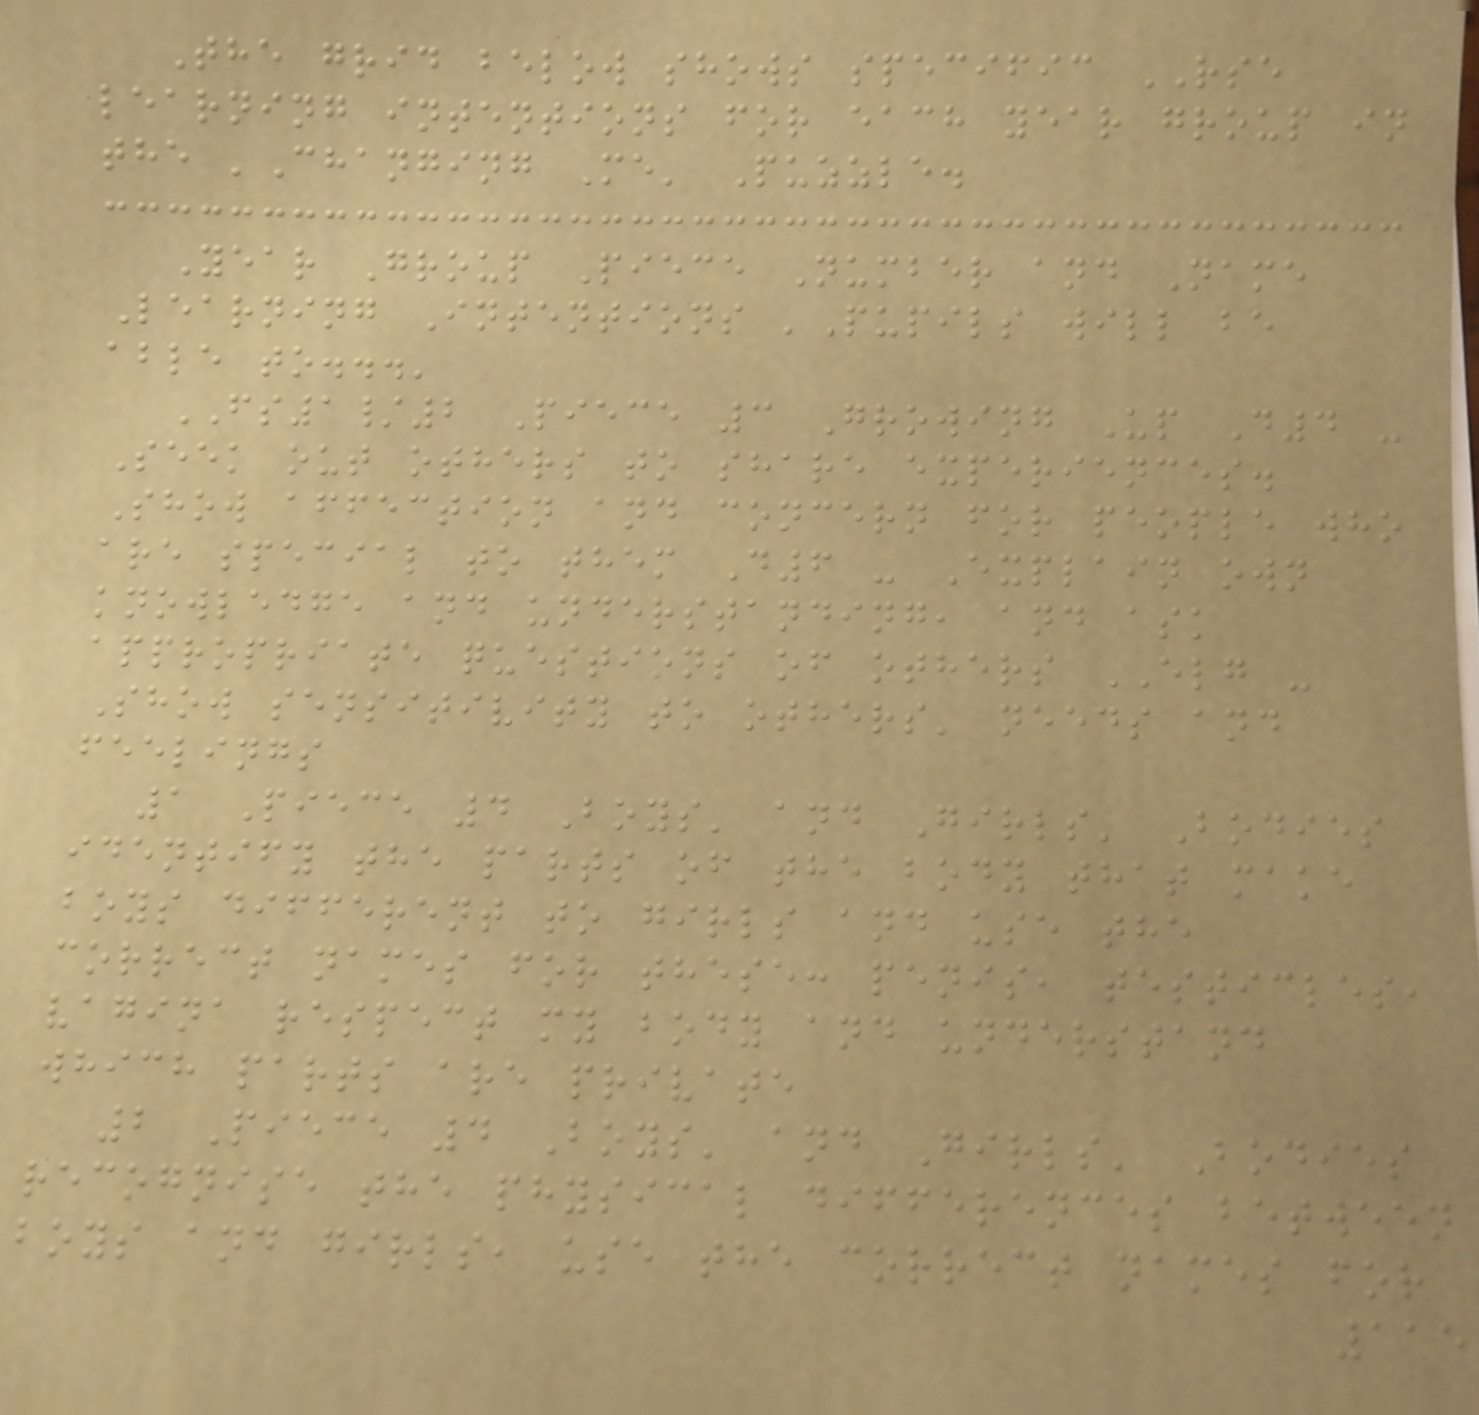The grid below shows specific RSE
learning intentions for each year group in
the 'Changing Me' Puzzle.
Year Group Piece Number and Name
Learning Intentions 'Pupils will be
able to...'
FS1/2 Piece 3 Growing Up D4 -
Seek out others to share experiences.
Show affection and concern for people who
are special to them D6 - Explain own
knowledge and understanding, and ask
appropriate questions of others ELG -
Show sensitivity to others' needs and
feelings
1 Piece 4 Boys' and Girls' Bodies
identify the parts of the body that make
boys different to girls and use the
correct names for these: penis, testicles,
vagina respect my body and understand
which parts are private
2 Piece 4 Boys' and Girls' Bodies
recognise the physical differences between
boys and girls, use the correct names for
115
